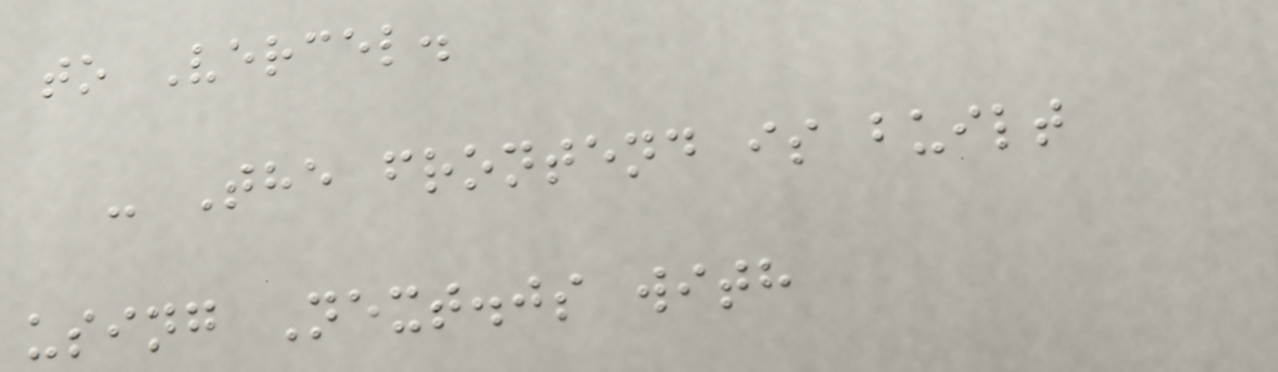to Vercel.
- The frontend is built
using Next.js with
